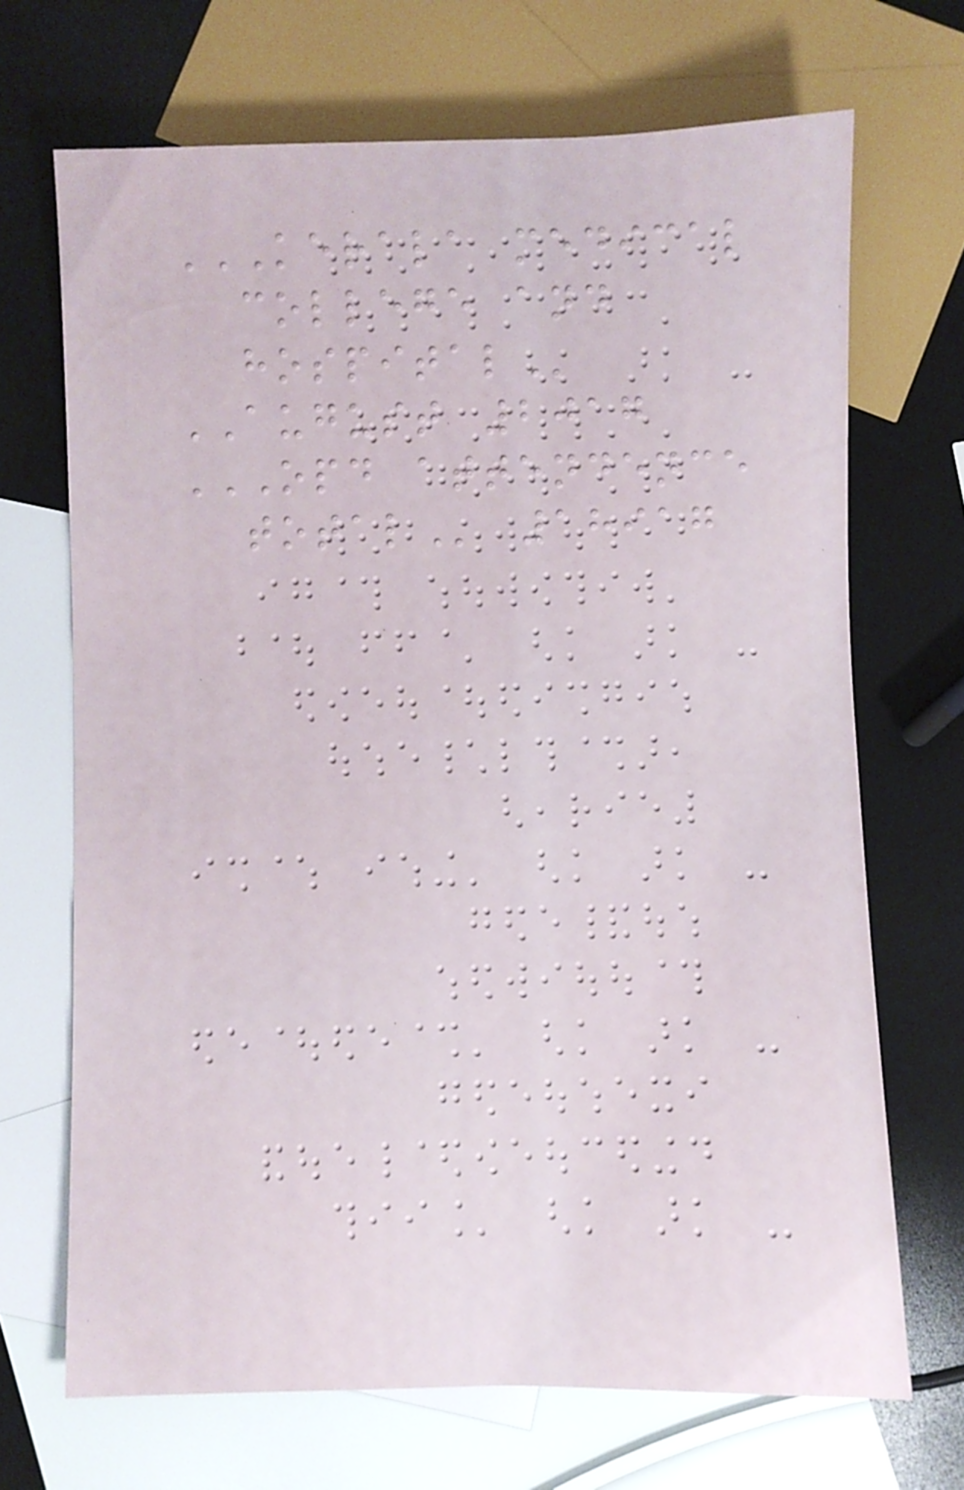KERALA MEDICAL
COLLEGE AND
HOSPITAL
AUGUST 2017
OPD ATTENDENCE
TOTAL 18917
